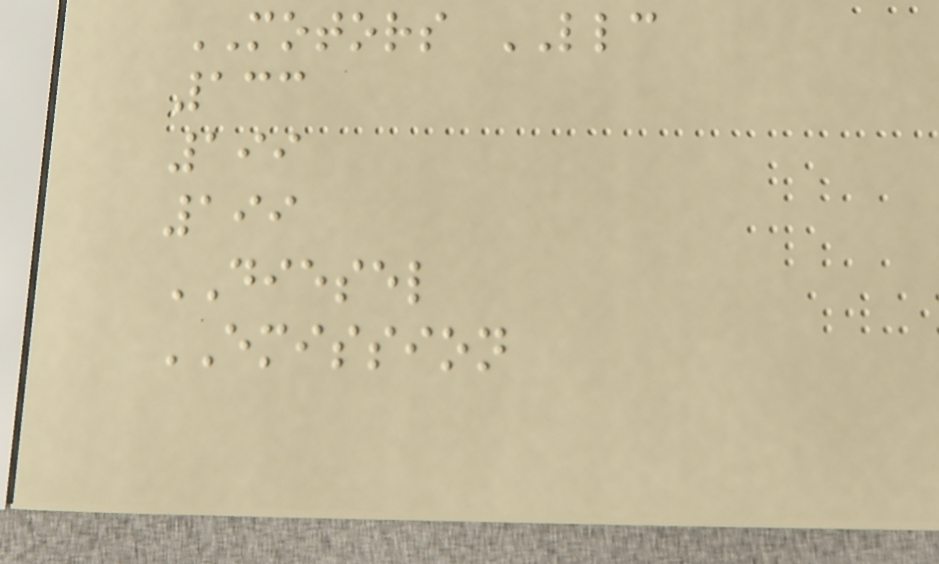MOTORS LLC
133
199
199
DIESEL
EMISSION
